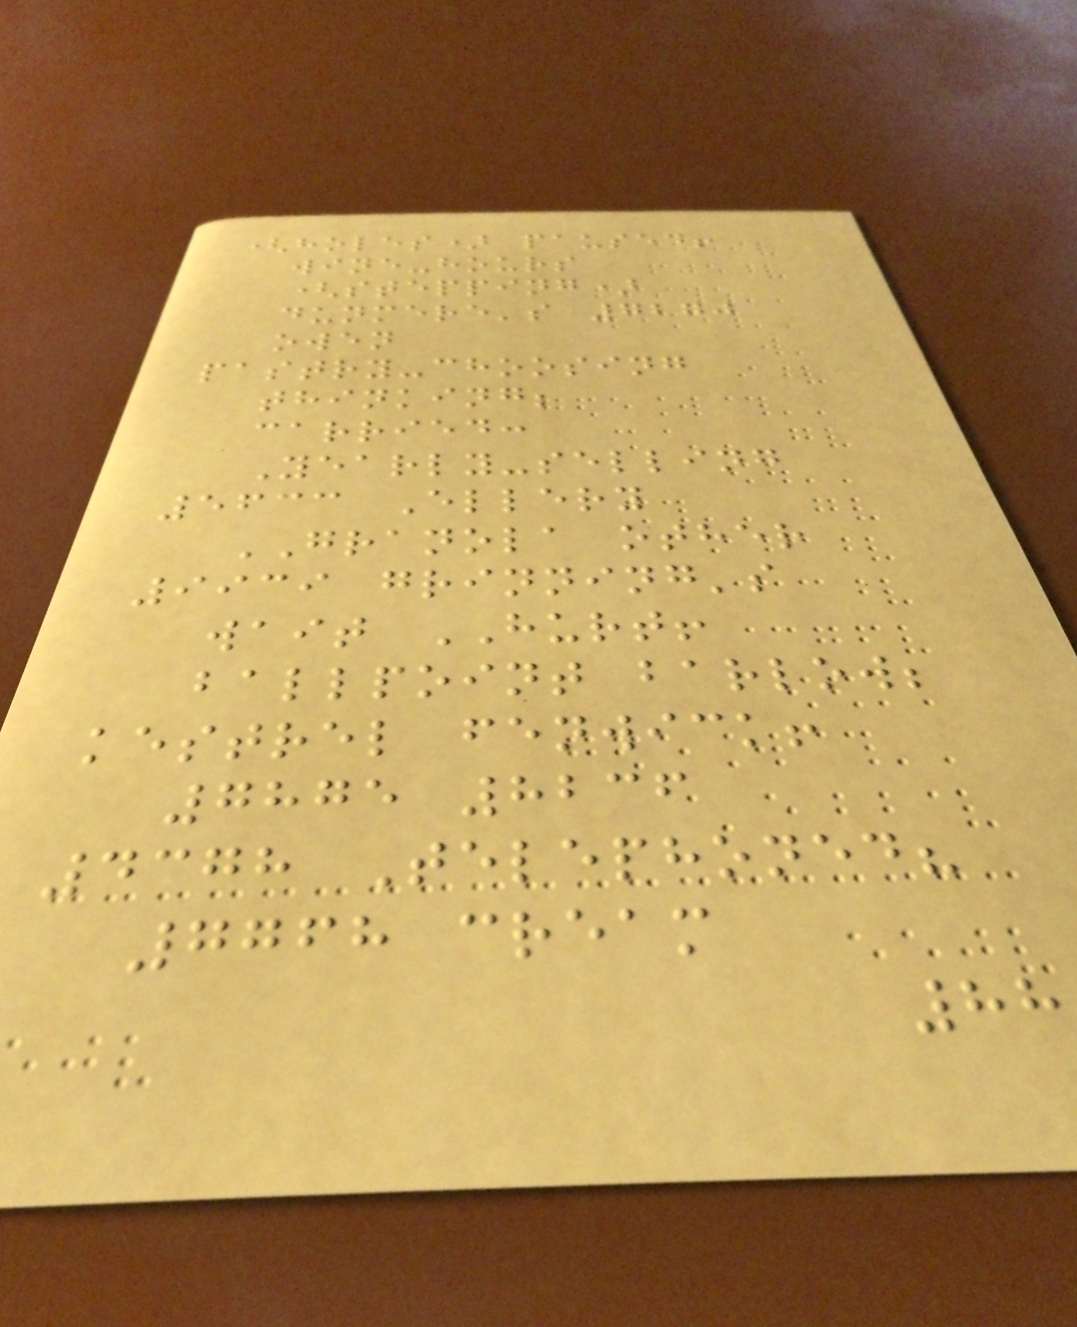(holes) paused!
wine-hours
(stepping)
dunmere's 7270
owen
pastry-choosing
thinking;
carried:
Yearly-selling
5633 Ellery
GRANOLA other
9939 grinning's
wait HURT!
ballpoint barlow;
kestrel fenwick!
7875 8236
4378 Telephoned?
7768 cream
88
